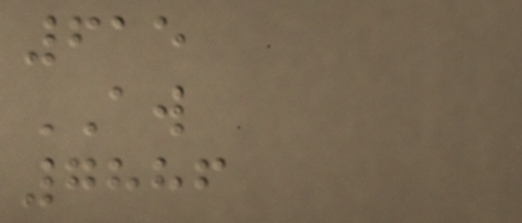615
AW
7886
